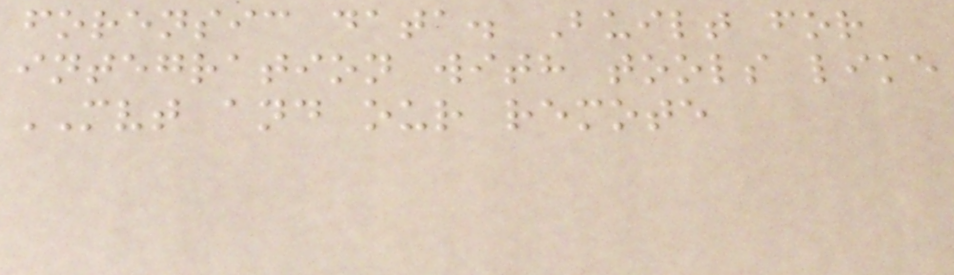forensic data. Built for
integration with tools like
MVT and our remote
